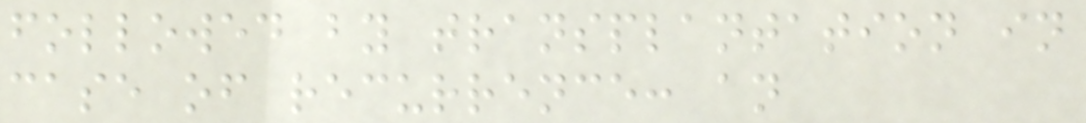followed by transplantation in
case of recurrence: an
